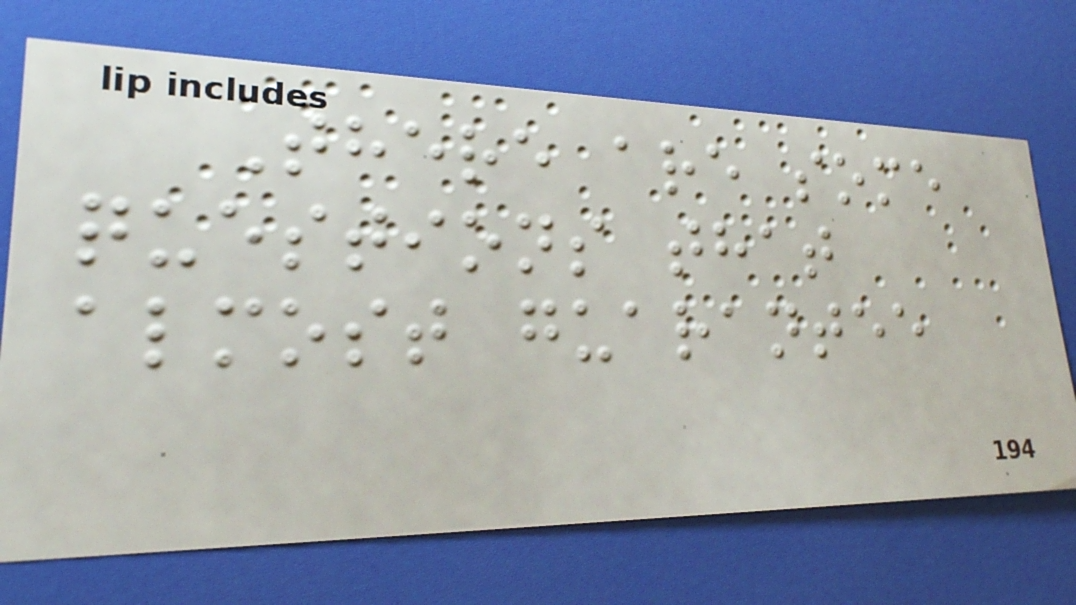There are some
questions that
almost guarantee
